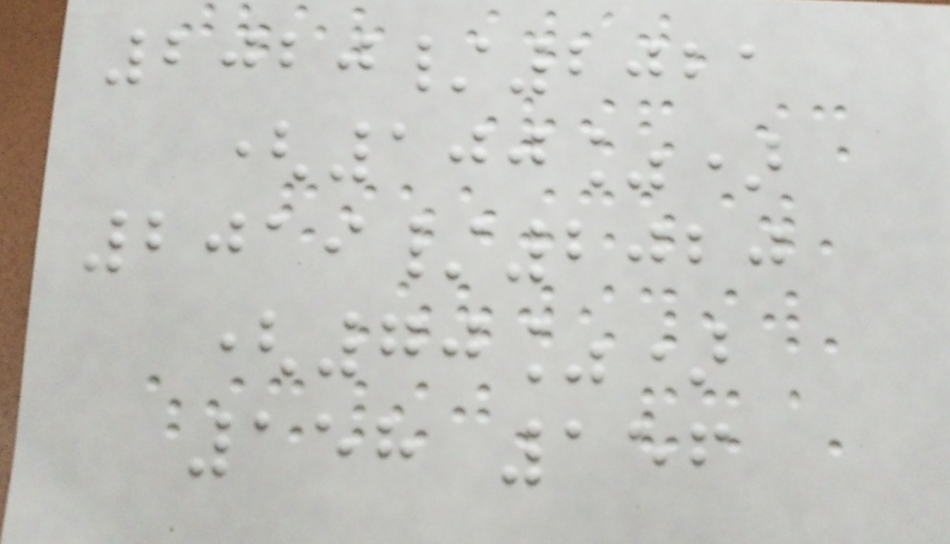2020/2021
(100%)
2019/2020
(70%)
158 156
